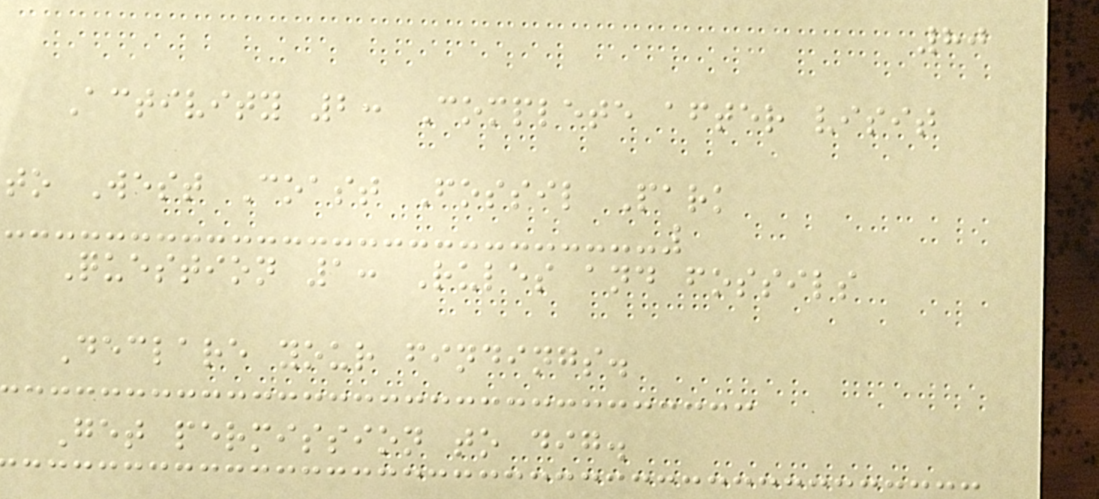80
Activity 2: Complete after visit
to West Coast Fossil Park
Question 1: Rules and fossils
Declare your findings.
Get permission to dig.
